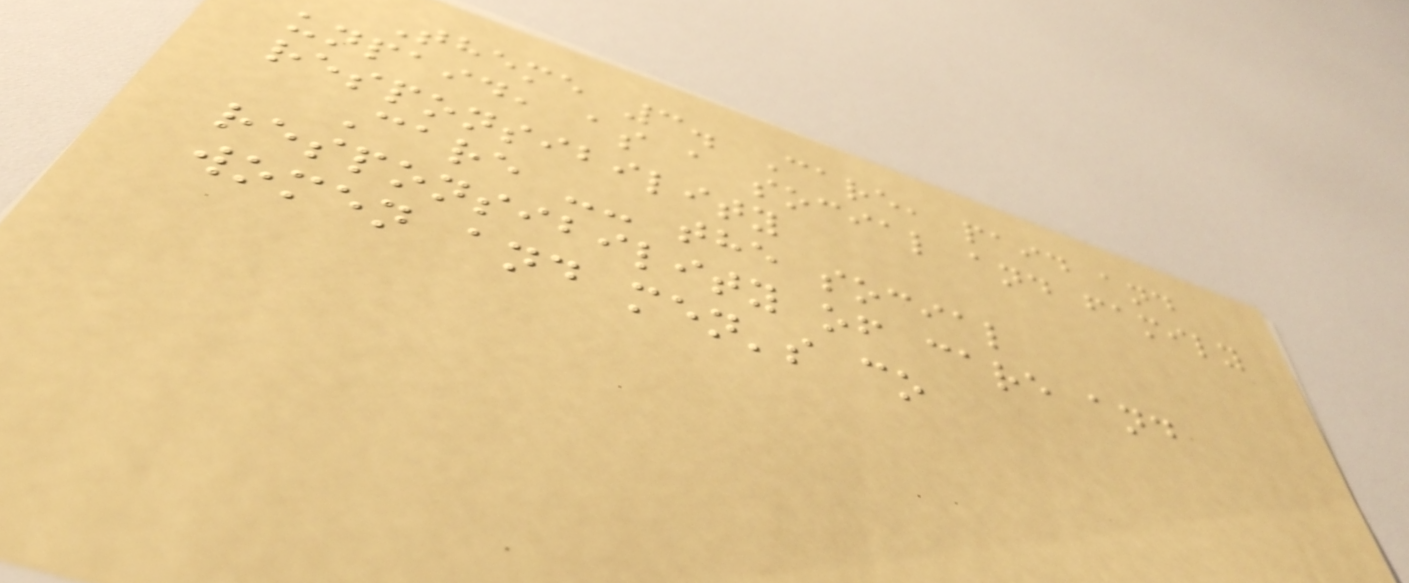Theme 3. Care, paid and
unpaid, as a social and family
responsibility
Care -- the social
responsibility of care and
women and men's co
